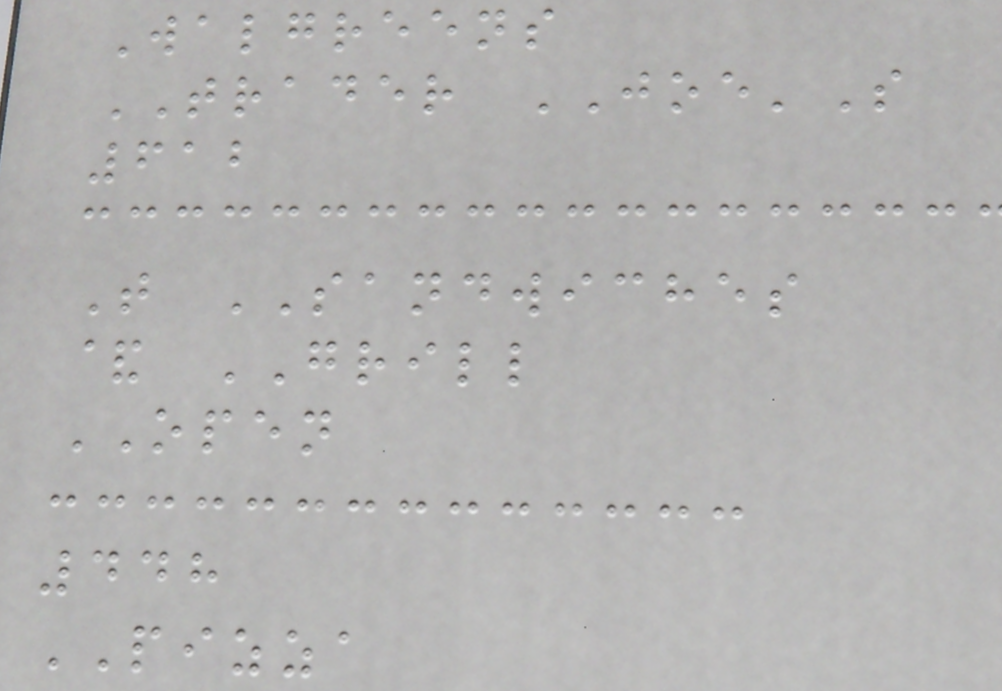Walgreens
TRADER JOE'S
612
T SANDWICHES
& GRILL
OPEN
448
PIZZA
